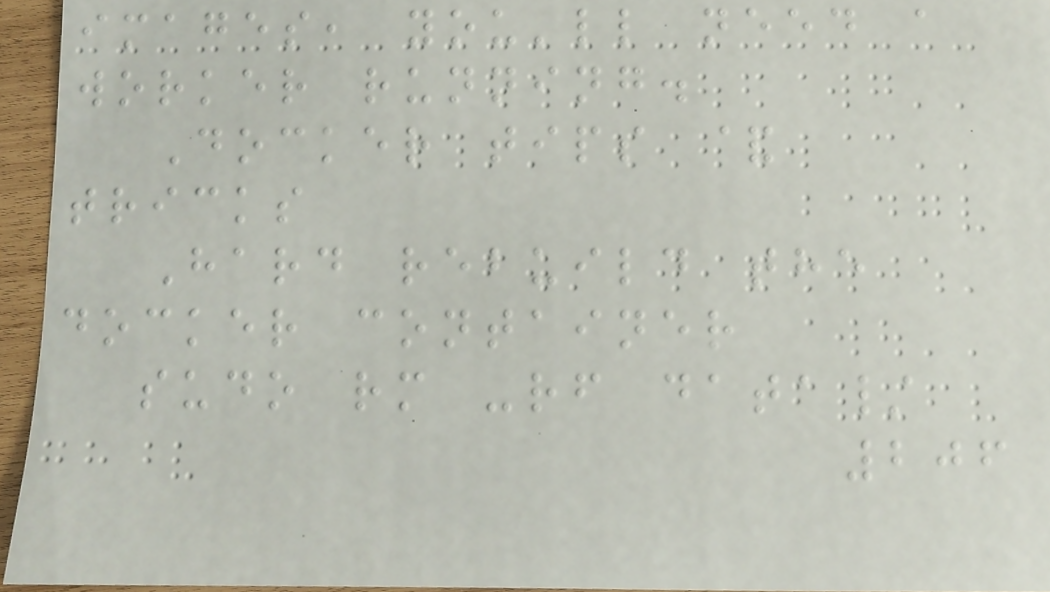images, you'll need a
worker running.
Docker tips &
tricks
Hard rebuild the
docker container
sudo rm -rf data/
206
